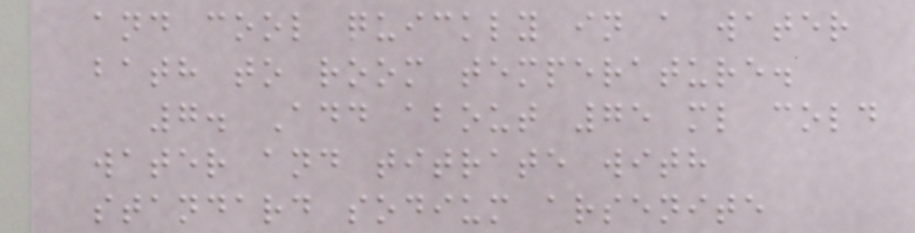and cool quickly in a water
bath to room temperature.
7. Add about 75 ml cold
water and titrate with
standard sodium arsenite
